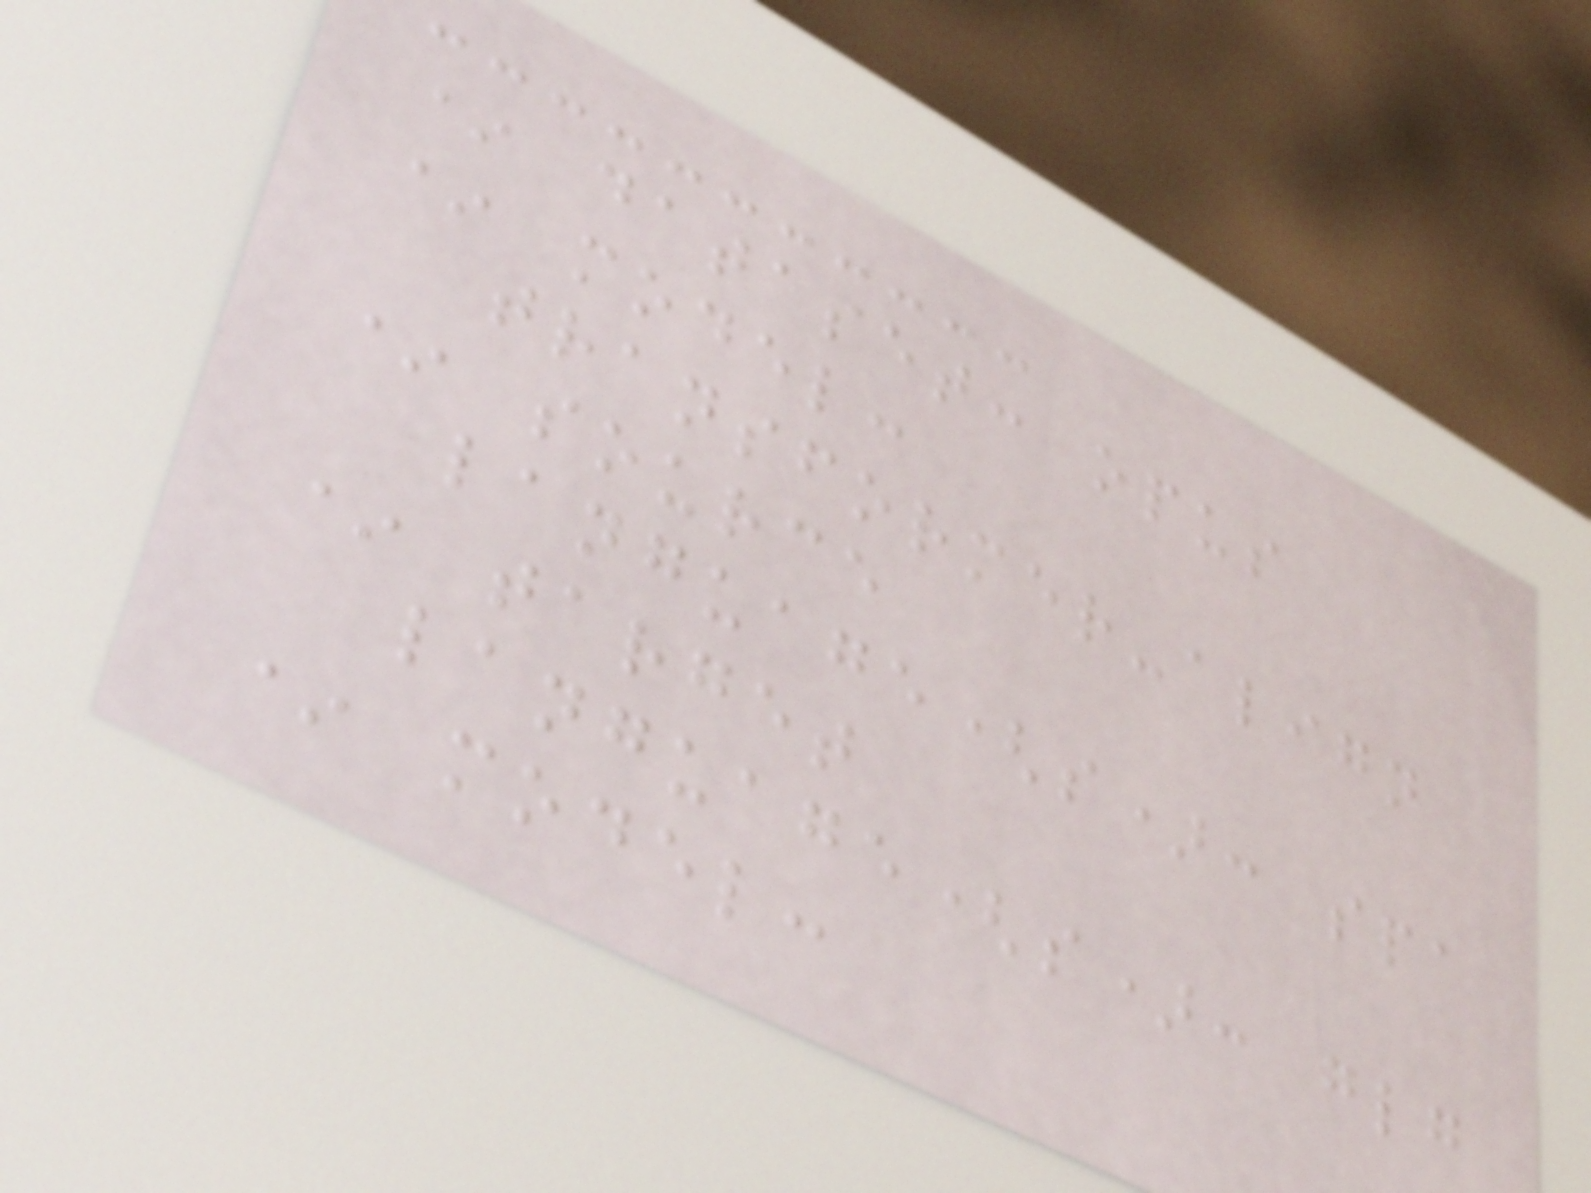* dataset: opus
* model:
transformer-align
* source
language(s): spa
* target
language(s): glg
* model:
